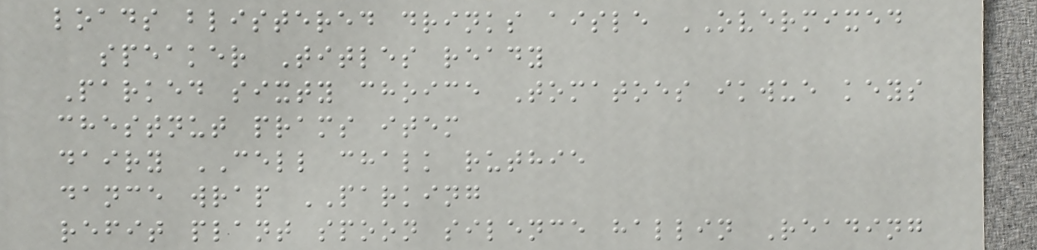loads blistered drinks aisle OVERMIXED
speaker Titles ready
Parked sixty choice Tomatoes ikwue keys
chestnut prams item
dairy CELL chalk ruthie
dance wrap PARKING
refit plant spoon silence hallin Reading
